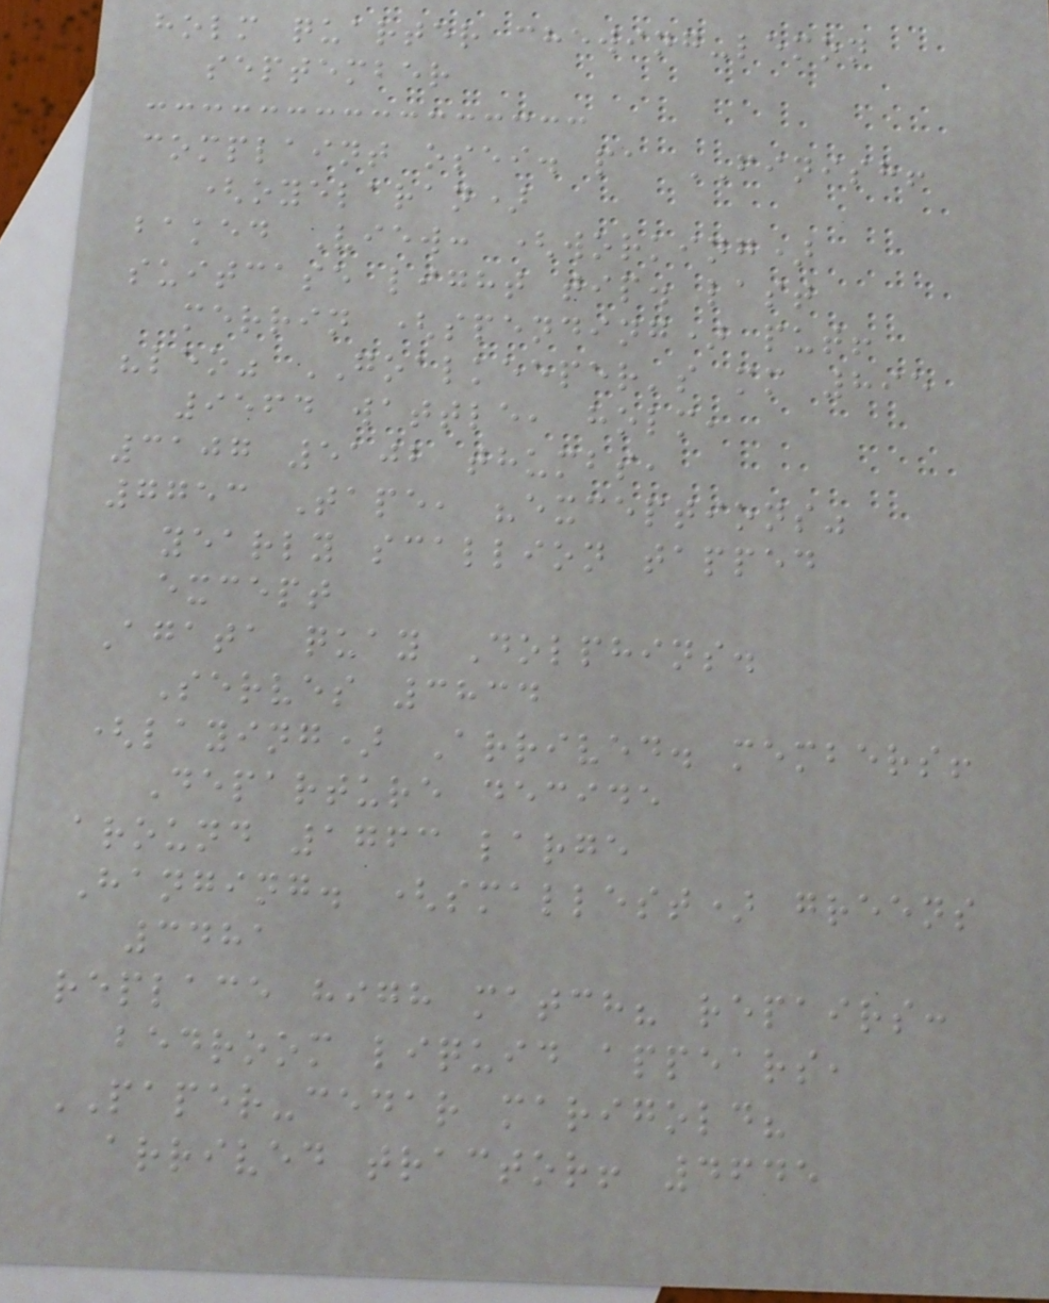holm quarter chewing-lemon
september
complaint osei. pa FINISH!
(oyelaran)
baked View: (working)
suitcase light tip. last
merrin (spending) put!
"leo" GOALKEEPER's mm 895
9564 wattle, holm,
3107 5102 thumbs,
7753 Tape, "exceptions"
yearly scallion tapped
except
Agata quay Dolphins.
Serves 3834
(laying) Arrived. members!
Departure decide
around 1763 large
Hanging. (smallest) greens
3481
replace high match? repairs:
bedroom liquid appears,
PAPER-cedar marigold?
arrived tractor! 4645
